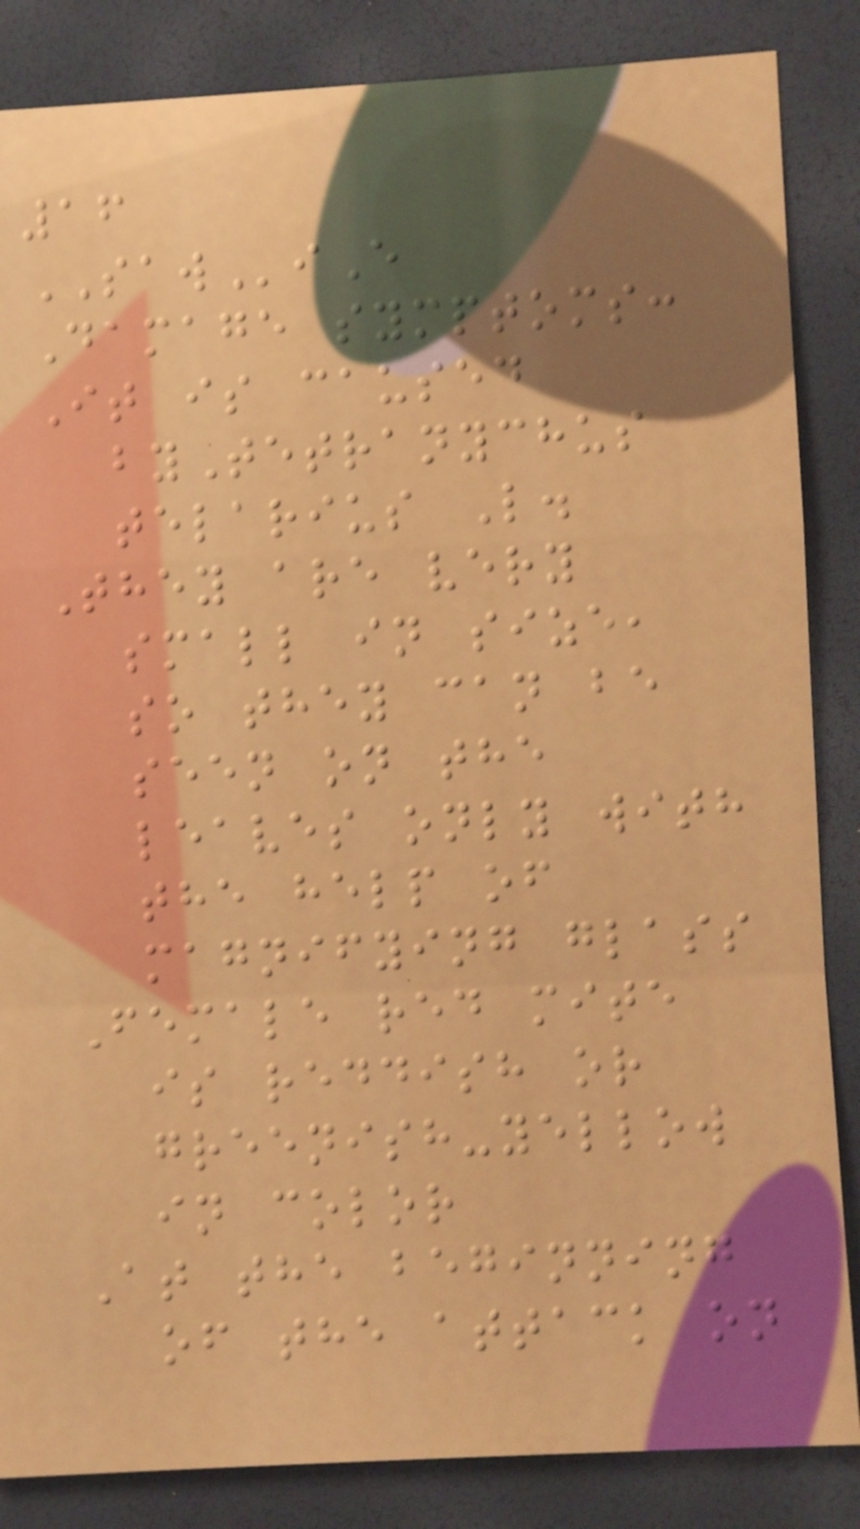16
SAWiE
Damage symptoms:
It is caused
byTetranychus
telarius L.
They are very
small in size,
so they can be
seen on the
leaves only with
the help of
magnifying glass
Female red mite
is reddish or
greenish-yellow
in color
At the beginning
of the attack on
